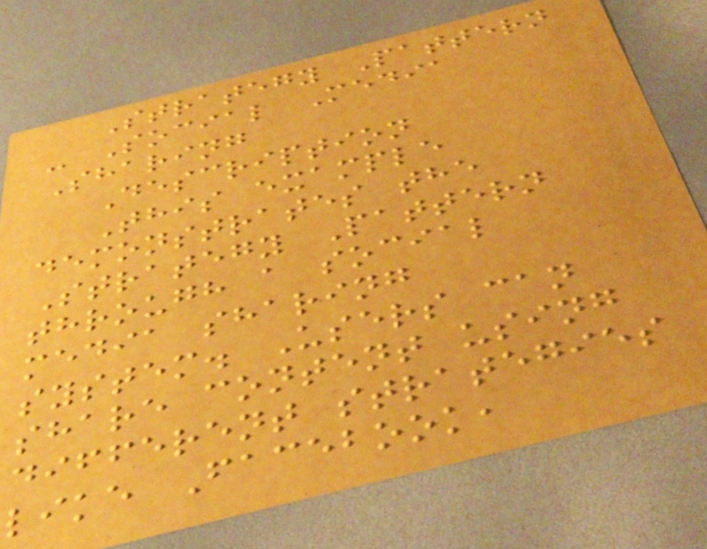Strategy Pattern
- Social Media
Sharing
Description
This example
demonstrates the
Strategy Pattern
through a social
media sharing
system. Users can
share content using
different strategies
like Facebook,
